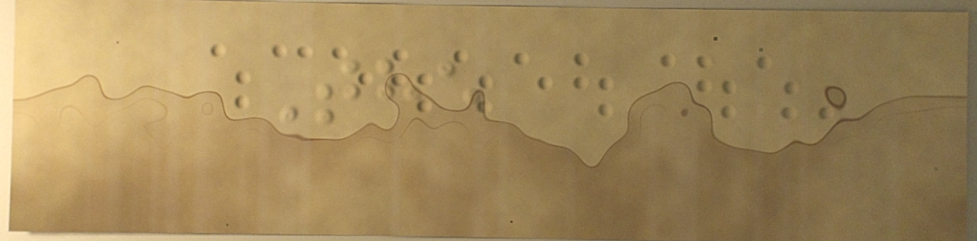The
